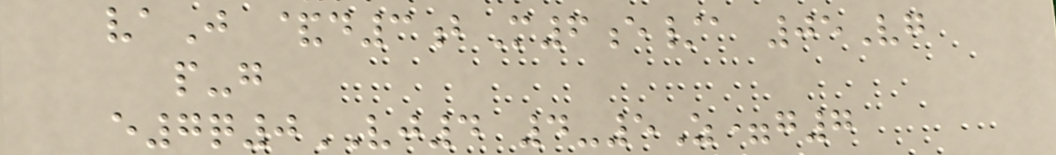vaJ &d3bM6e/a 05Vg
p-g
e7q0VJ4 4-5Z=g7
